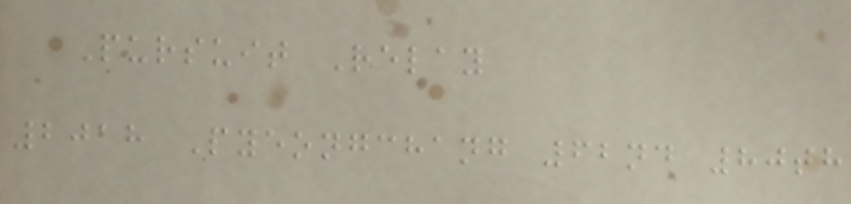Pursuit Relay
2018 Pyeongchang 62nd 80th
